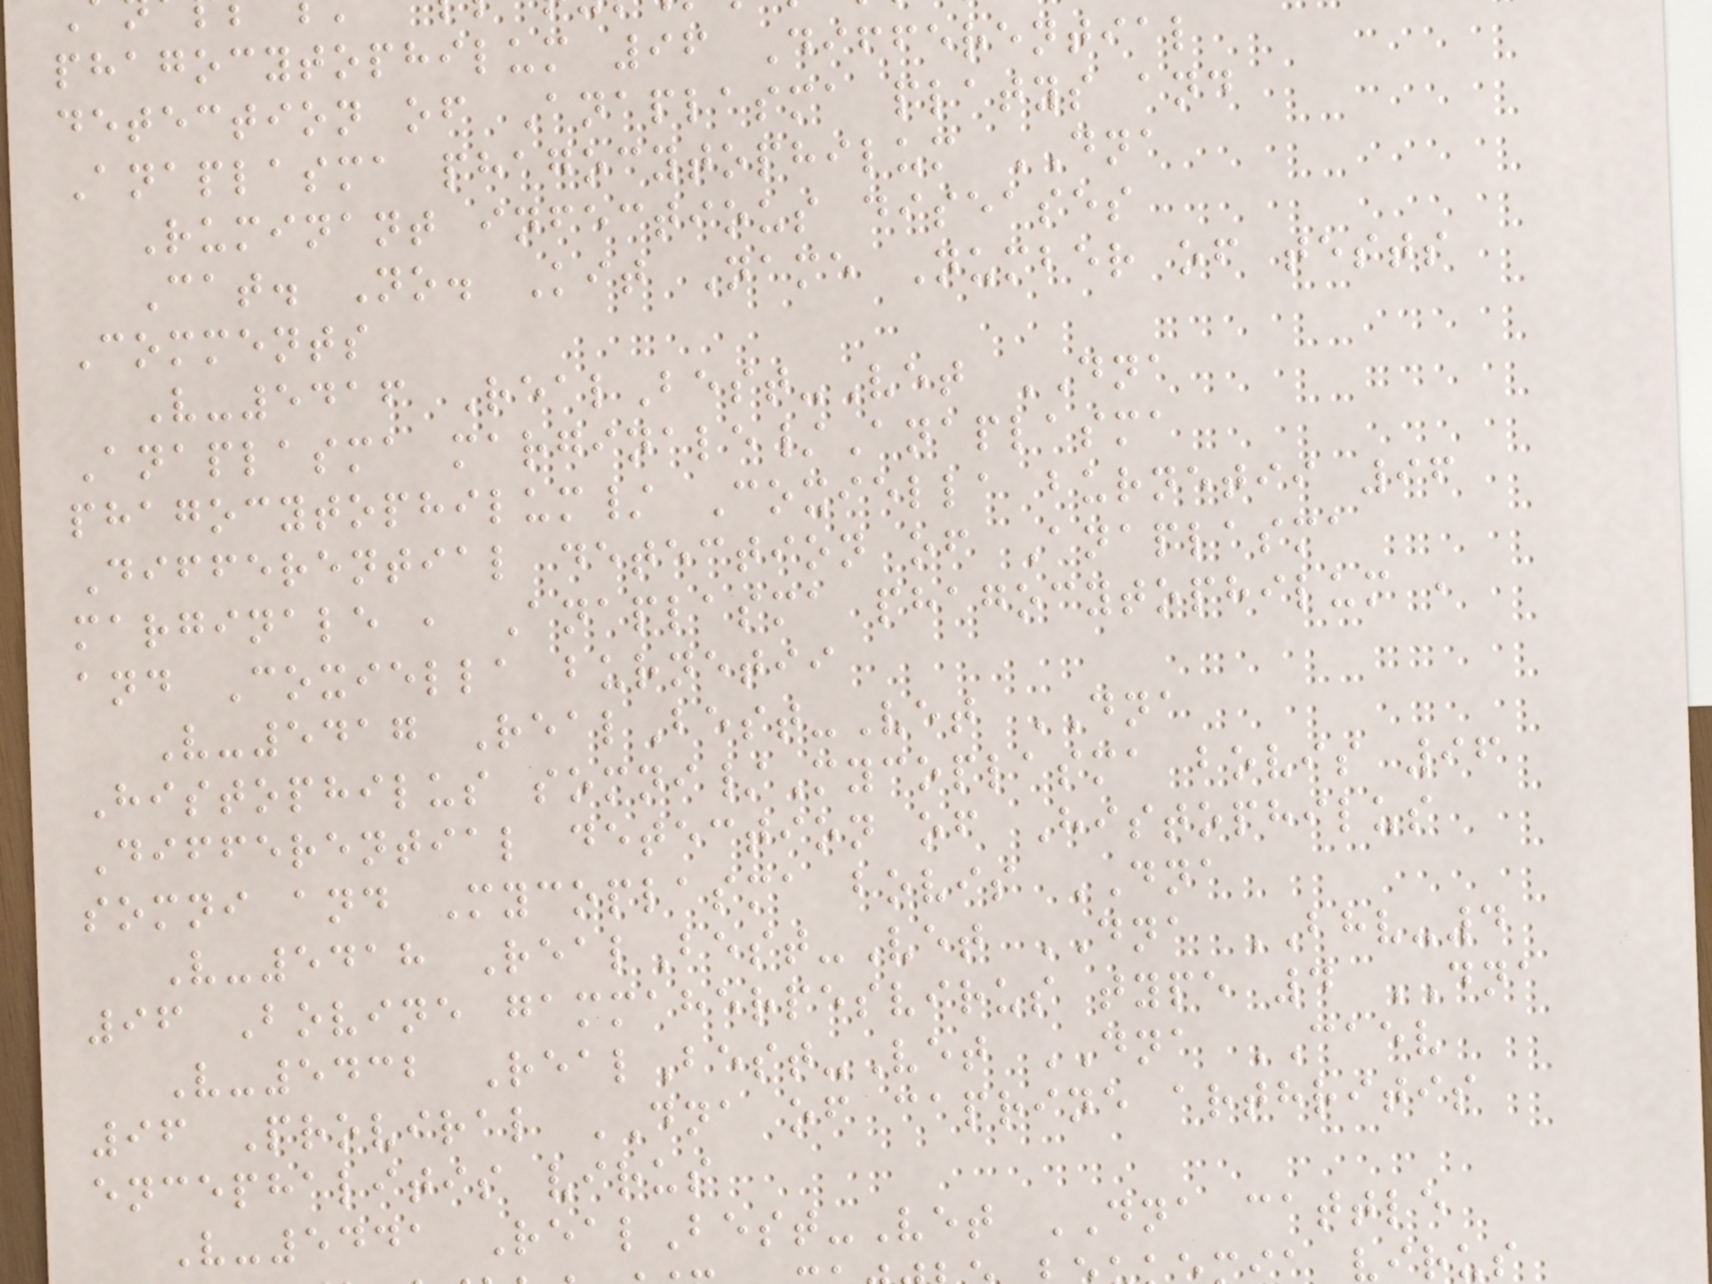phagocytophilum 96 Differential
detection of Anaplasma platys and
Anaplasma phagocytophilum DNA
Ruminant infectious diseases
Cat. No. Kit Name Number of tests
Comments
V-5416 RealBest-Vet DNA
Anaplasma marginale/Anaplasma
phagocytophilum/ Coxiella burnetii 96
Differential detection of Anaplasma
marginale , Anaplasma phagocytophilum ,
and Coxiella burnetii
V-5417 RealBest-Vet DNA
Histophilus somni/Mycoplasma bovis 96
Differential detection of Histophilus
somni and Mycoplasma bovis DNA
V-5418 RealBest-Vet DNA BHV-4
96 Bovine gammaherpesvirus type 4 DNA
V-5432 RealBest-Vet DNA CAEV
96 Proviral DNA of caprine arthritis
encephalitis virus
V-5441 RealBest-Vet DNA cattle
